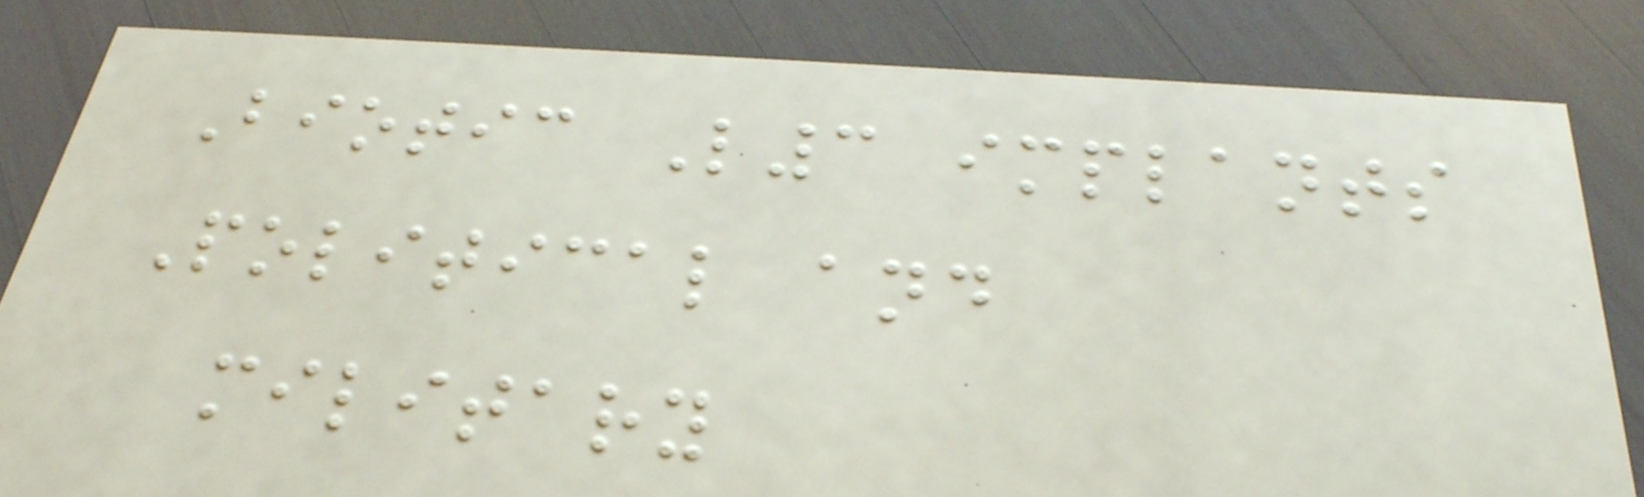Biotic L3 implants
Political and
military
